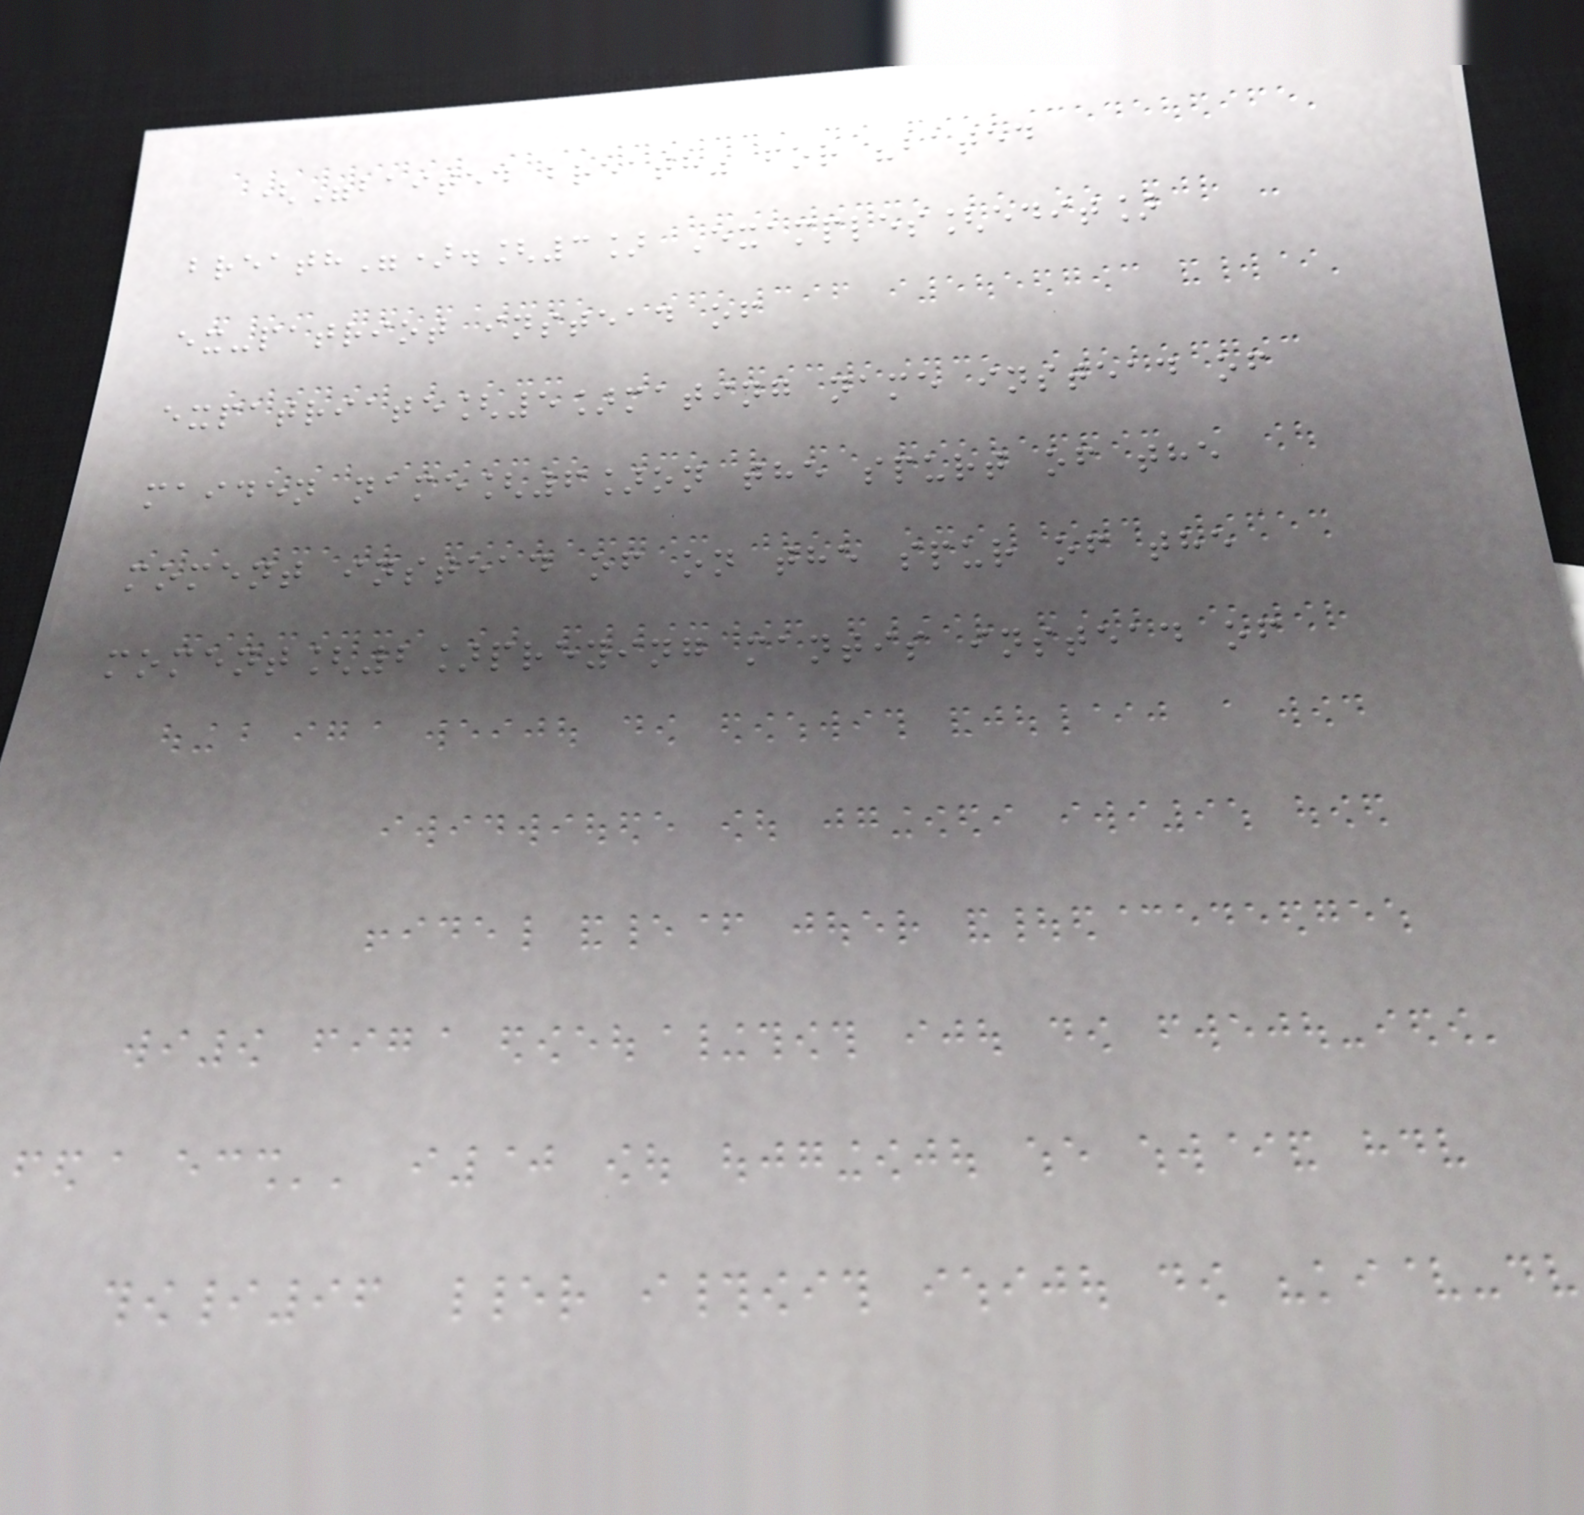("baited breath" for "bated
breath").[3] Examples[edit]
ex-patriot instead of
expatriate[5]mating name instead of
maiden name[6]on the spurt of the
moment instead of on the spur of the
moment[2]preying mantis instead of
